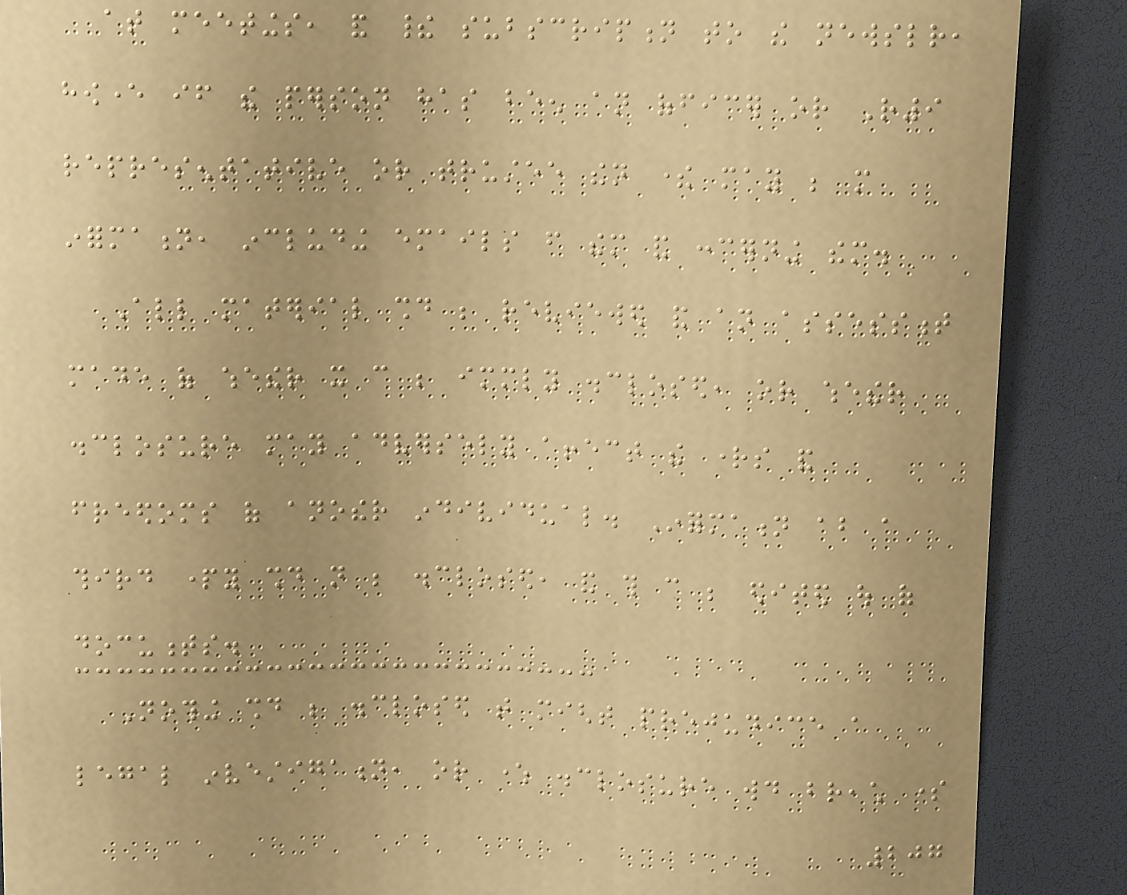at meetings, and their subscription to the newsletter,
however if the person has been an officer or R9
representative or trustee then there may be more
information, including emails from them and concerning them.
All material should be reviewed and an assessment
made of whether it can be immediately disclosed, or whether
disclosure may adversely affect the rights and
freedoms of another individual. Information about a
third party should not be disclosed, and this can be edited out of
documents.
Nothing should be disclosed that might prejudice a
legal investigation, or where disclosure would breach some
207
